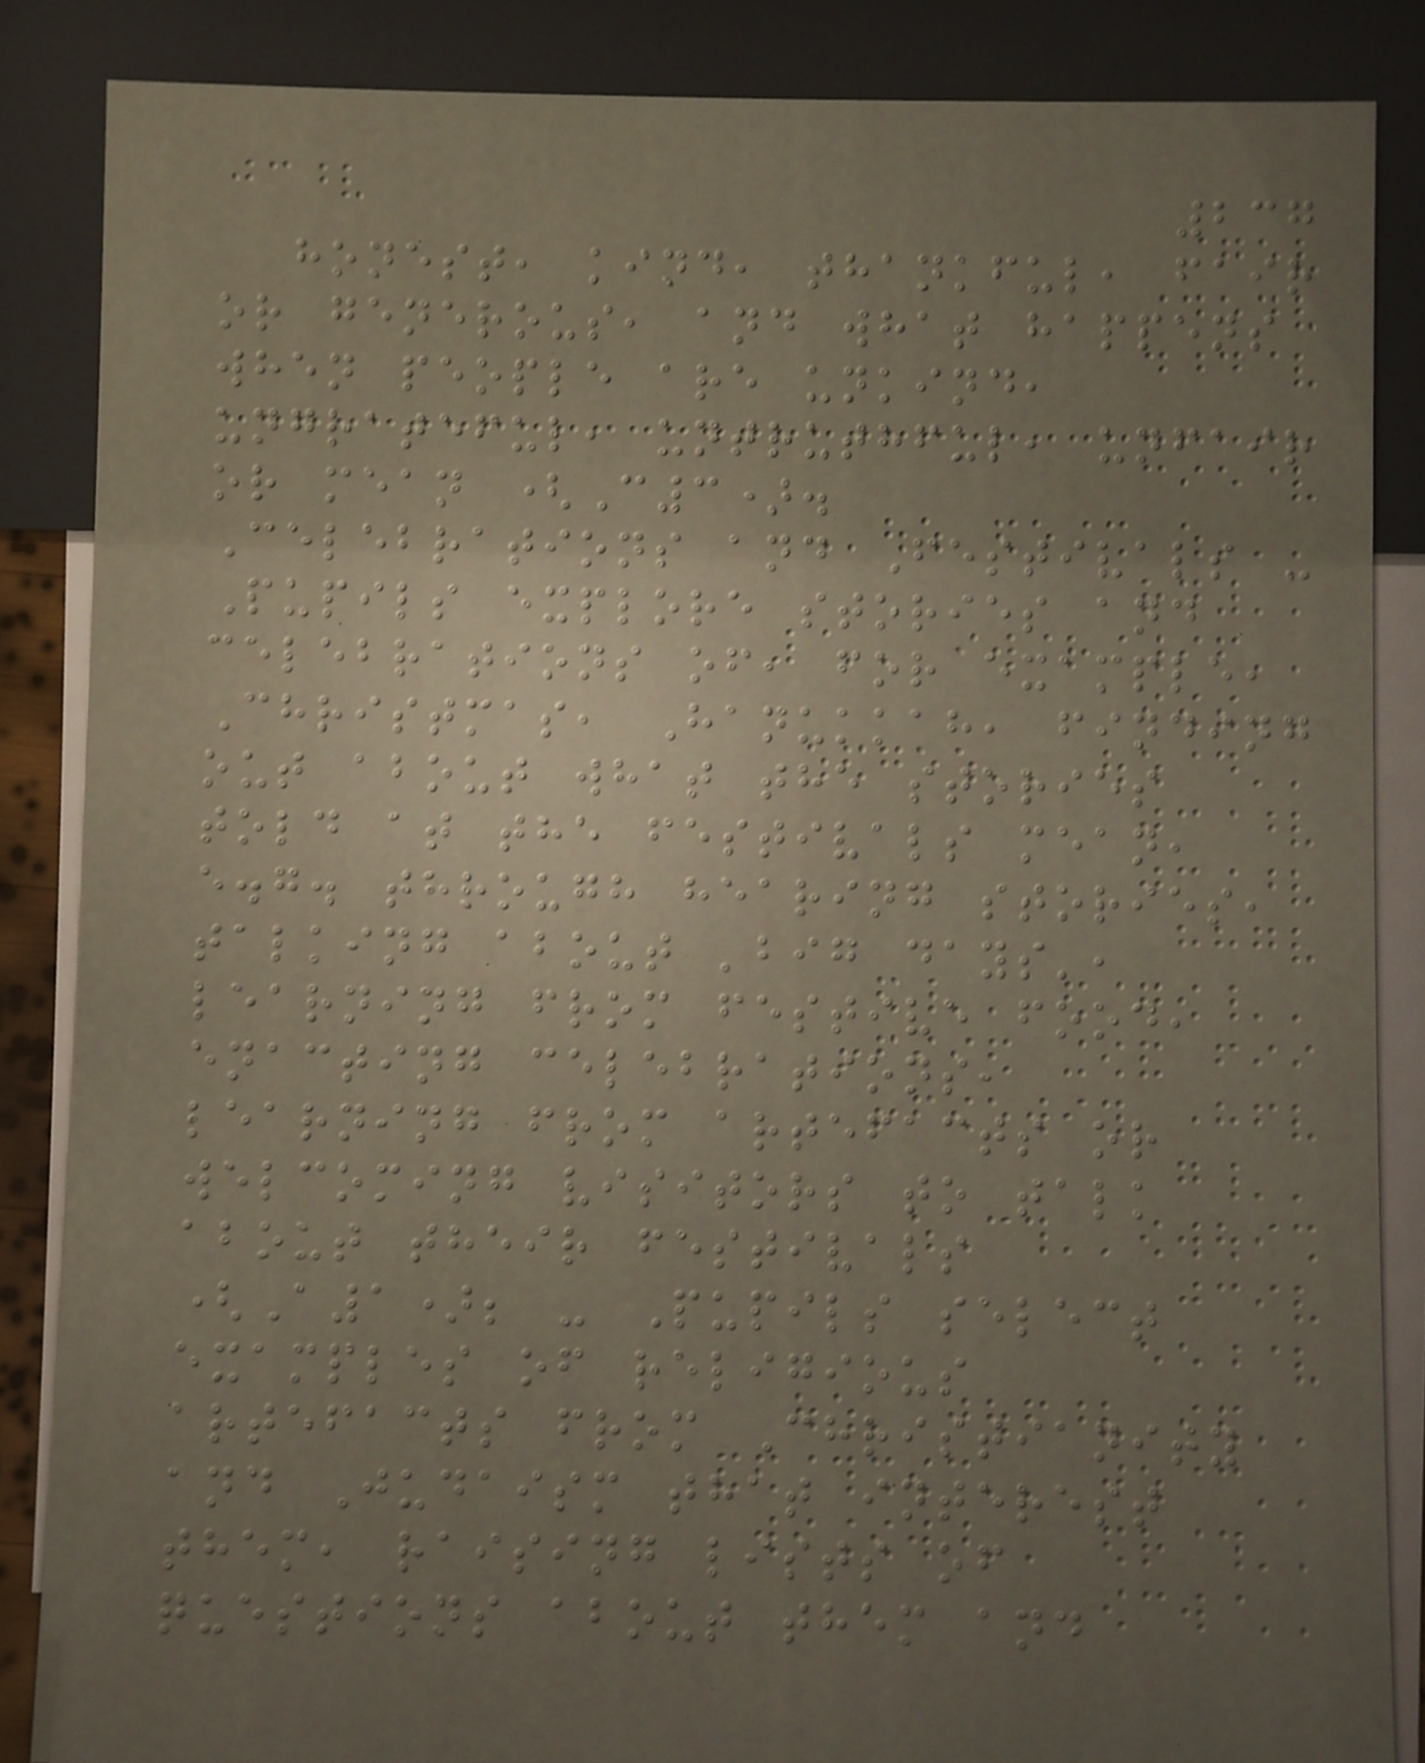237
honest, kind, thankful, fair
or generous, and what happens
when people are unkind,
ungrateful, untruthful, unfair
or mean (C3).
Celebrations and Festivals -
Pupils explore stories and
celebrations of, for example,
Christmas, Hanukkah, finding
out about what the stories
told at the festivals mean,
e.g. through hearing stories,
talking about 'big days',
learning from festive food,
enacting celebrations,
learning from artefacts or
welcoming visitors to talk
about their festivals
(A1); - Pupils select
examples of religious
artefacts from Christianity
and Judaism that interest
them, raising lists of
questions about them and
